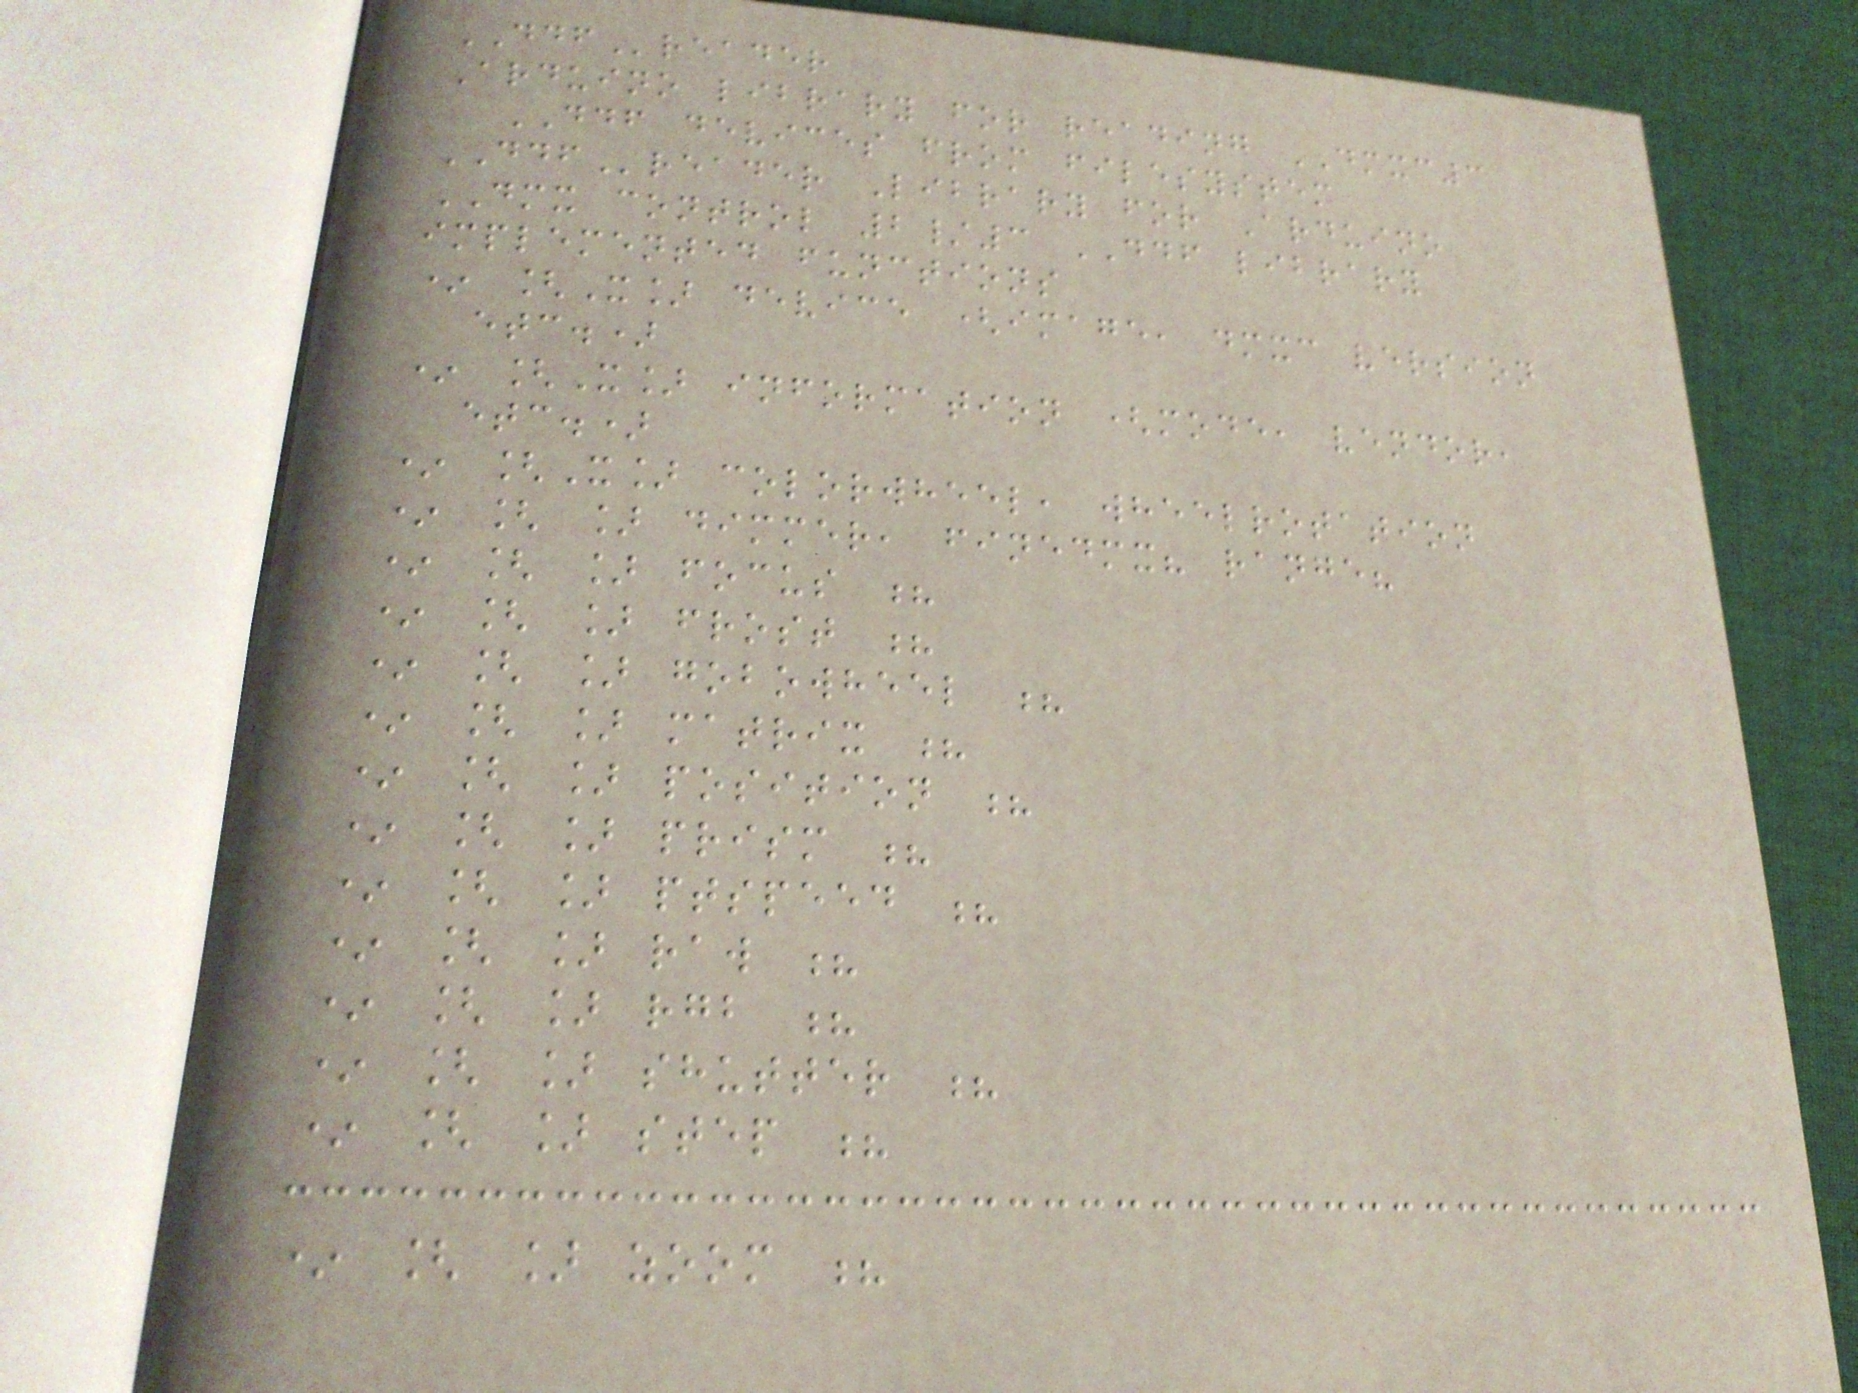DDFreader
Arduino library for reading DMXC3
DDF devices from filesystem
DDFreader Library for Arduino
DMX control 2/3 DDF library
implemented functions
* [X] device (image, dmxc version
etc.)
* [X] information (mode, vendor,
etc.)
* [X] colorwheel, wheelrotation
* [ ] dimmer, finedmx? range?
* [ ] focus ?
* [ ] frost ?
* [ ] gobowheel ?
* [ ] matrix ?
* [ ] position ?
* [ ] prism ?
* [ ] ptspeed ?
* [ ] raw ?
* [ ] rgb ?
* [ ] shutter ?
* [ ] step ?
* [ ] zoom ?
